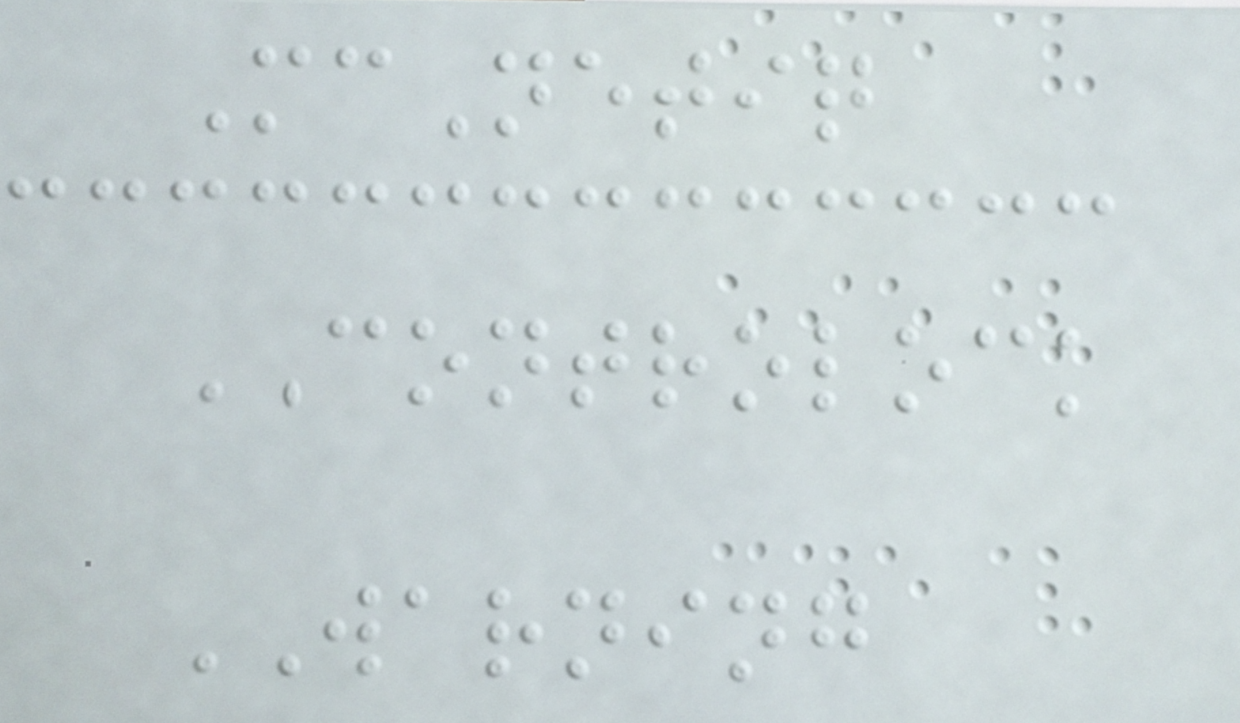McNetiq
CONTROLOCK
WARNING
